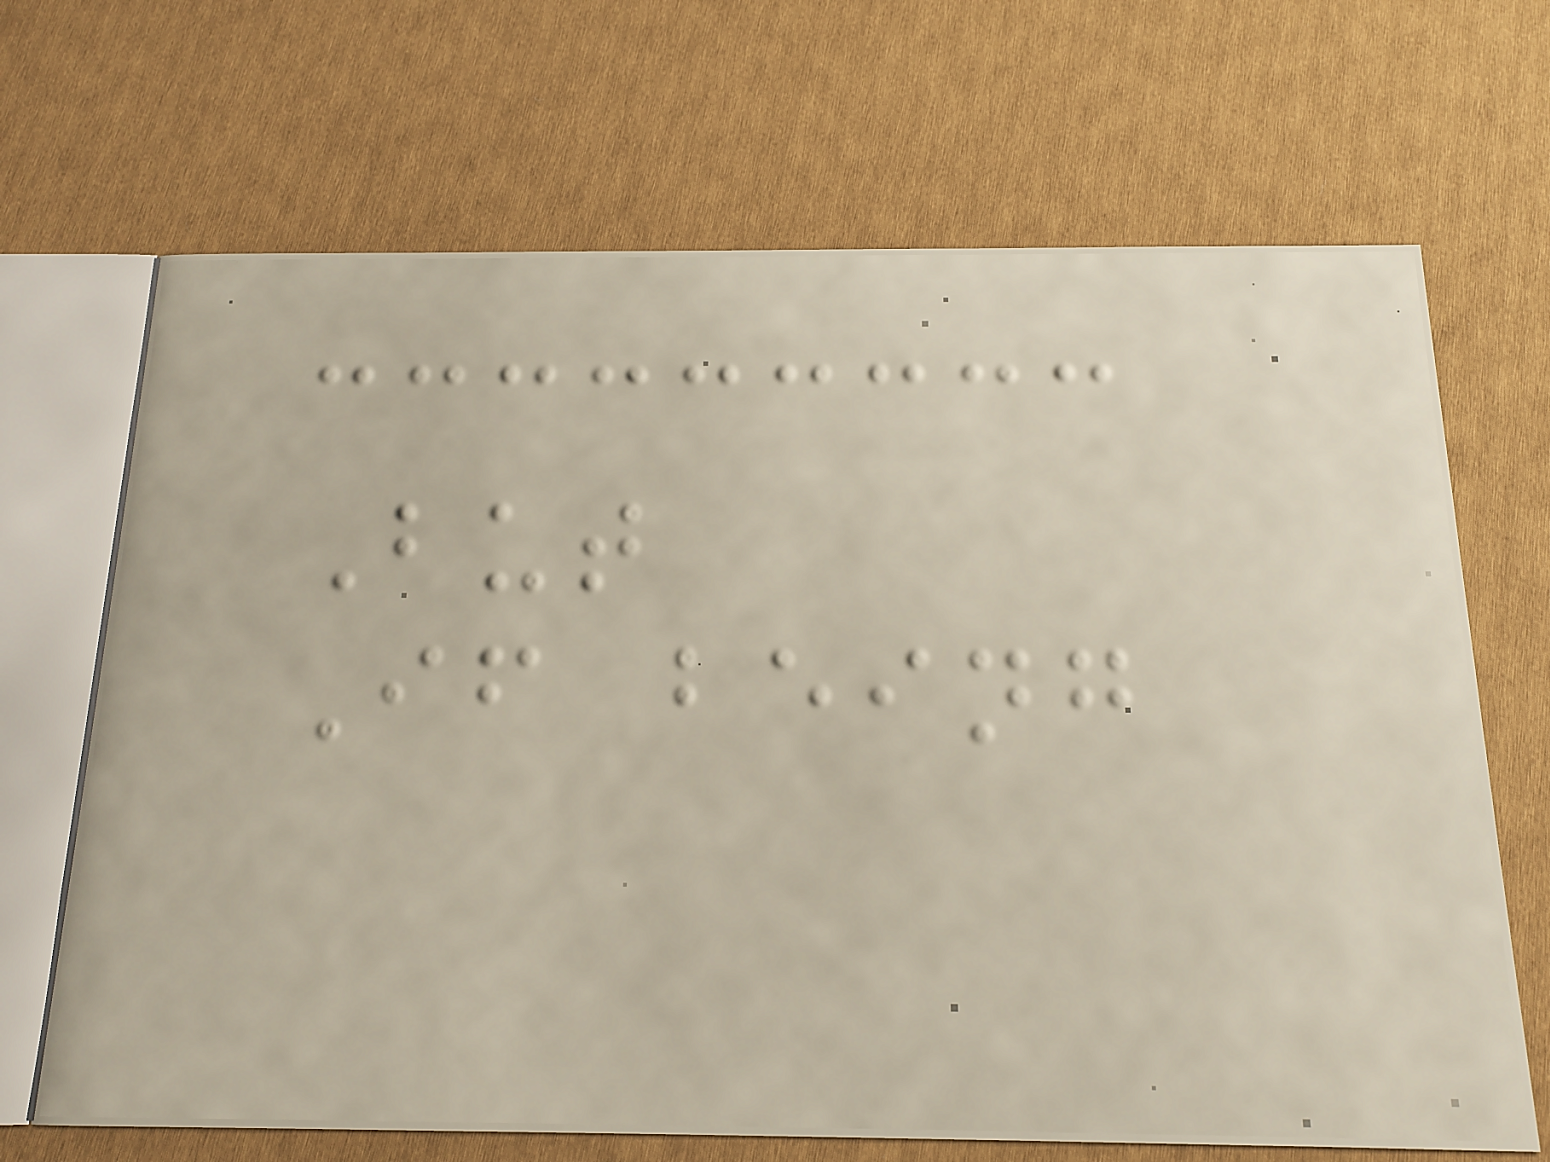But
If being
